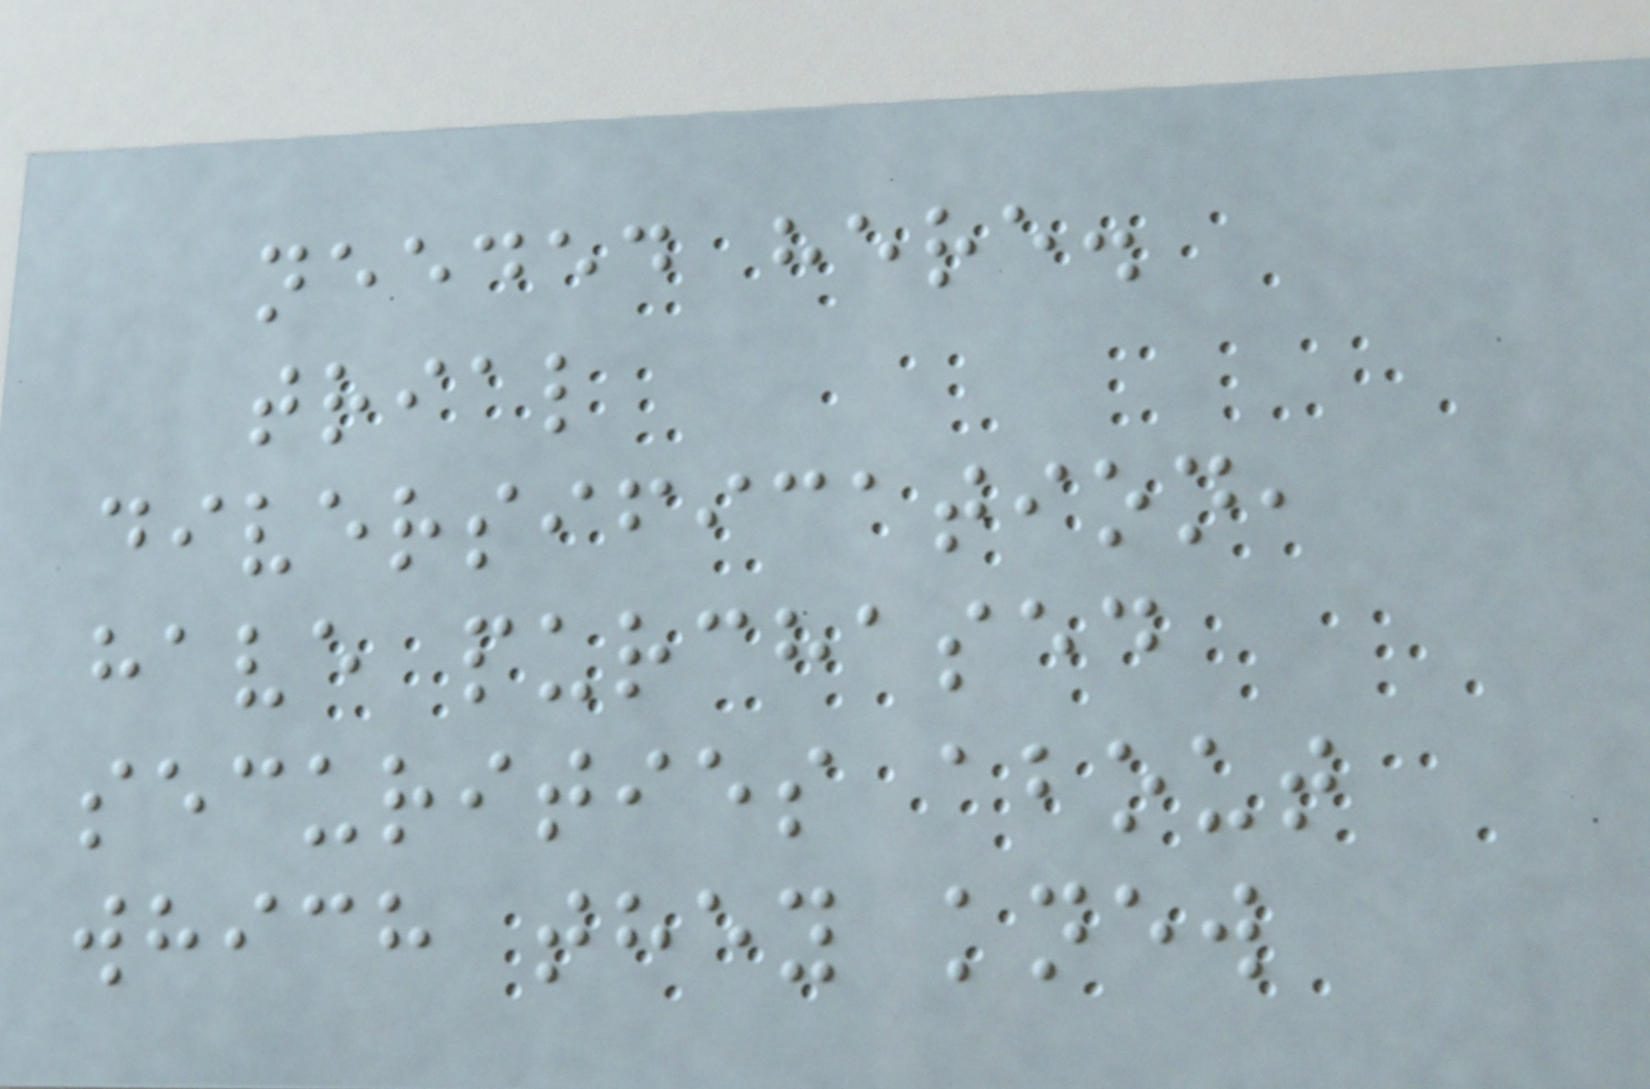needed here.
trial
diversification,
have purchased
securities about
which they knew
